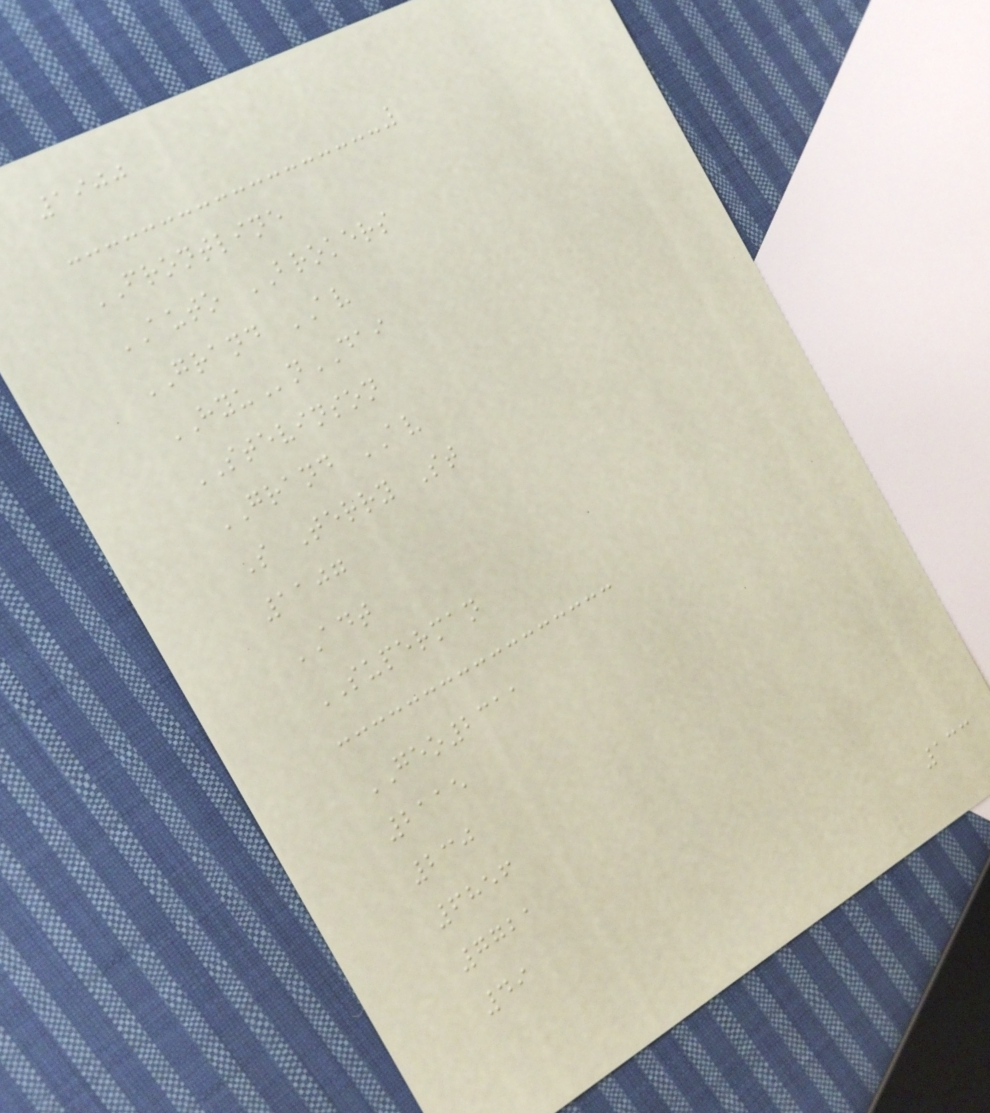1900
FRONTLINE
AUTO BROKERS
GRAND AV
HYUnDAI
STEVINSON
GRAND AV
S Terry St
1107
ADT
SUPERMAN
GEO2311
2115
230
6856
7721
49
133
